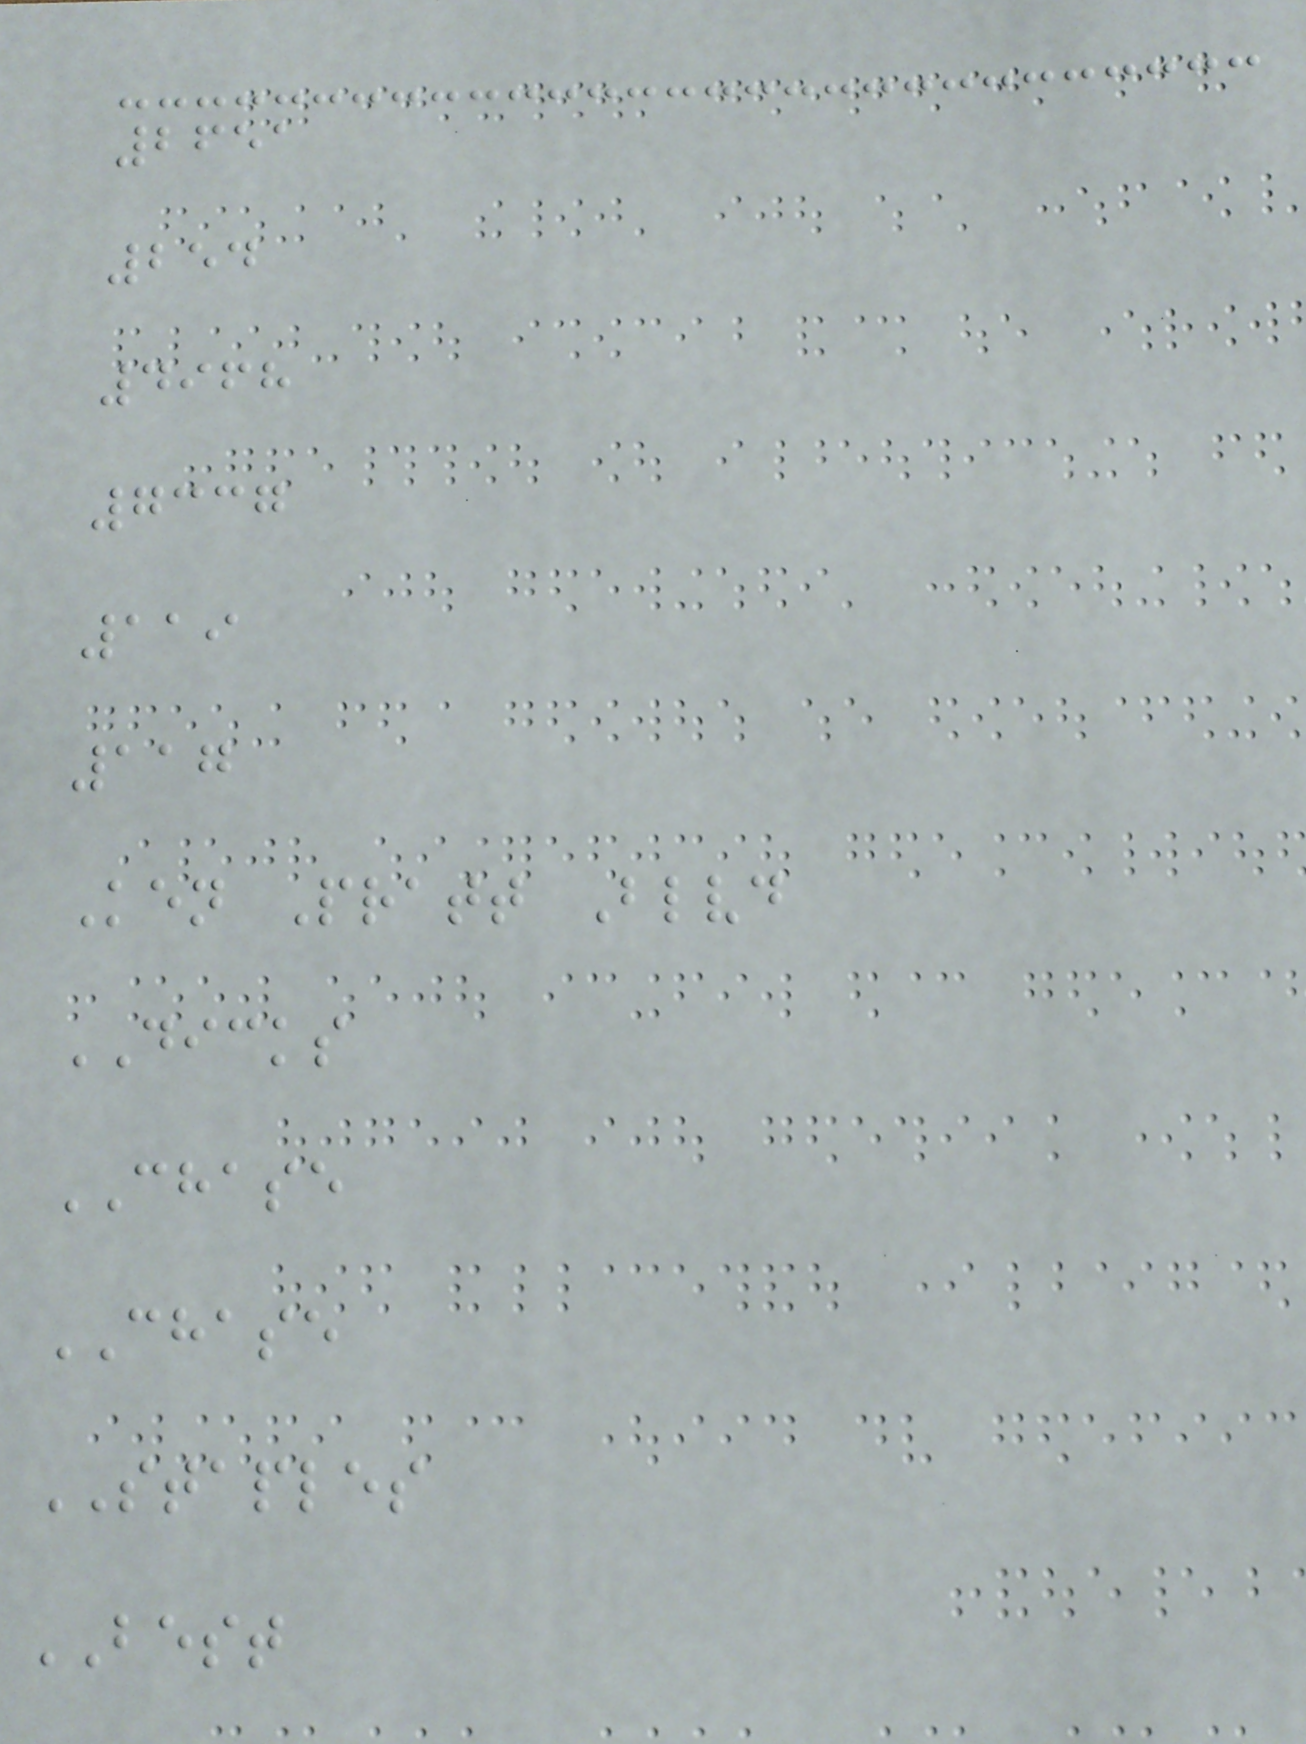2651
254
4968
7337
119
117
Ken Pratt Blvd
DICKS
CHASE
CHASE
STAPLES
BEST
